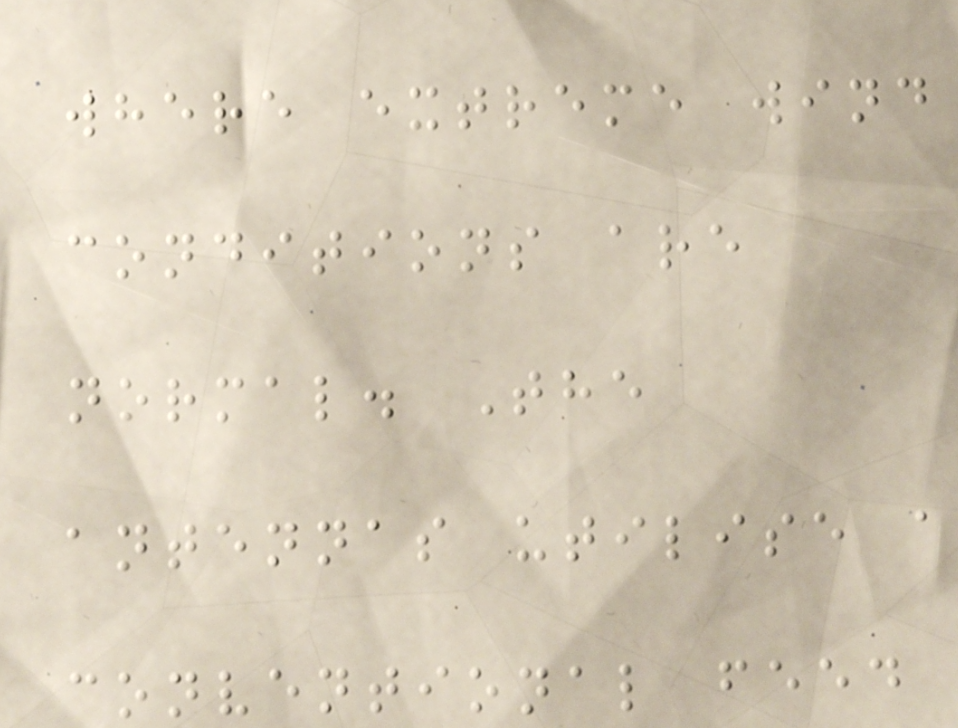where extreme wind
conditions are
normal. The
antennas utilise a
conventional feed
